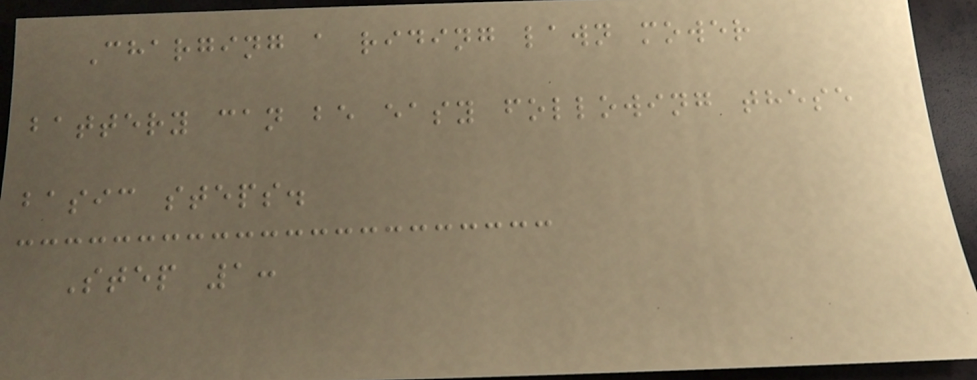Charging a riding lawn mower
battery can be easy following these
basic steps.
Step 1:
